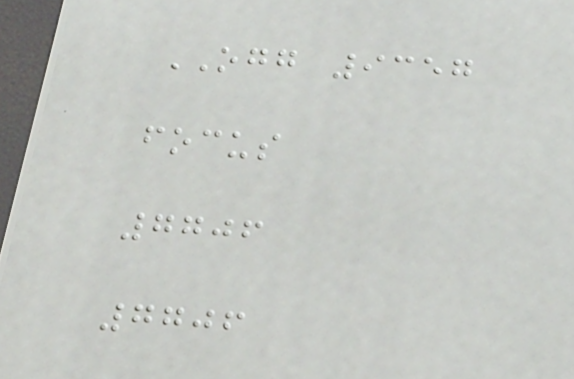OGG 9357
focus
7706
7706
